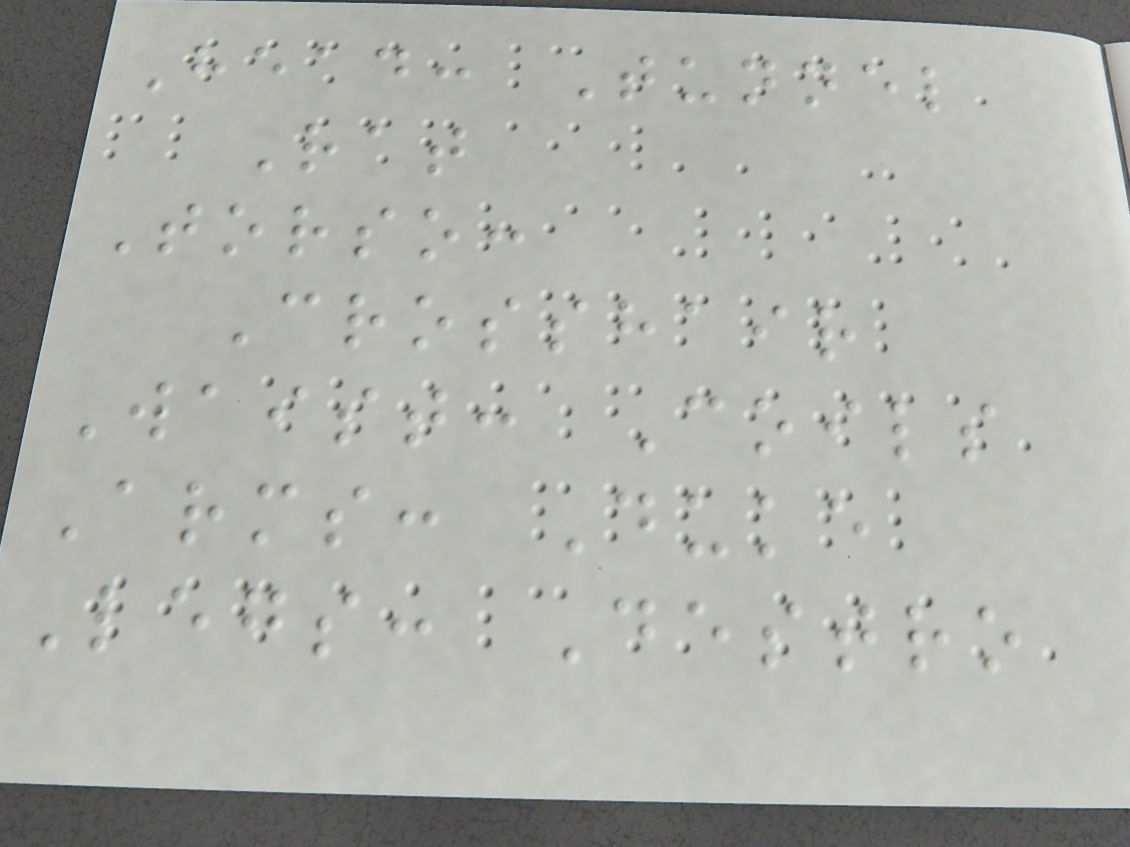Head: Tunnel
Rat
Torso:
Crosshair
Waist: Coils
Arms: Duke
Legs: Destro
